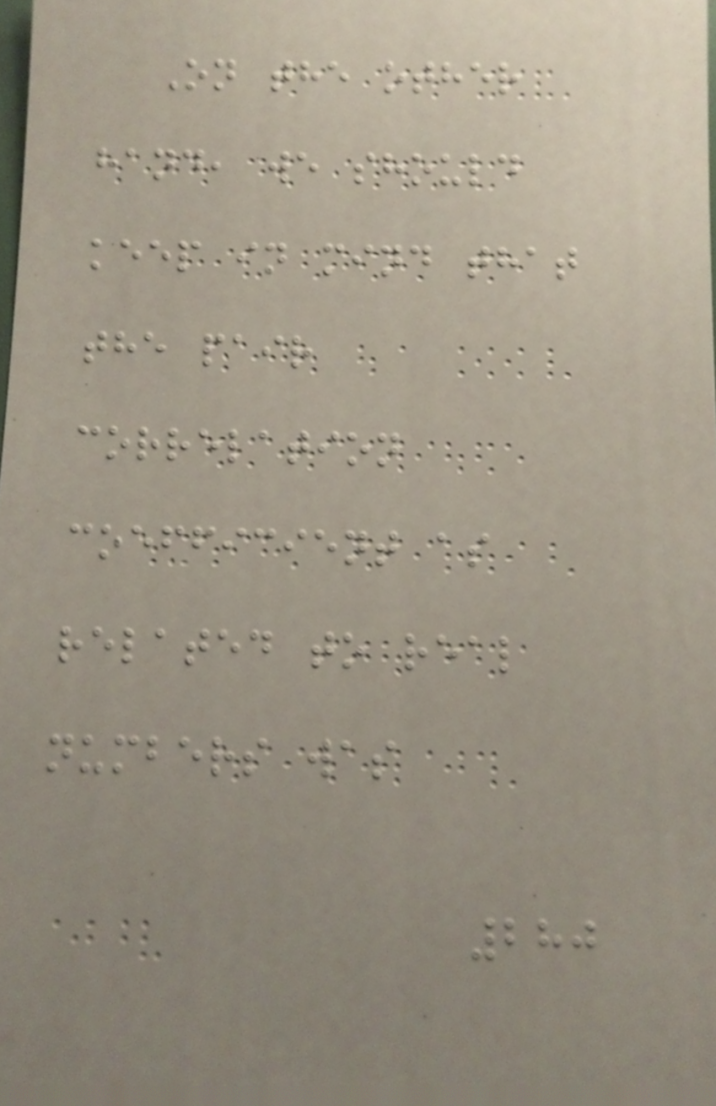On the other
hand, we should
keep in mind that
the pair
correlation
coefficient as
related to real
numbers was
280
